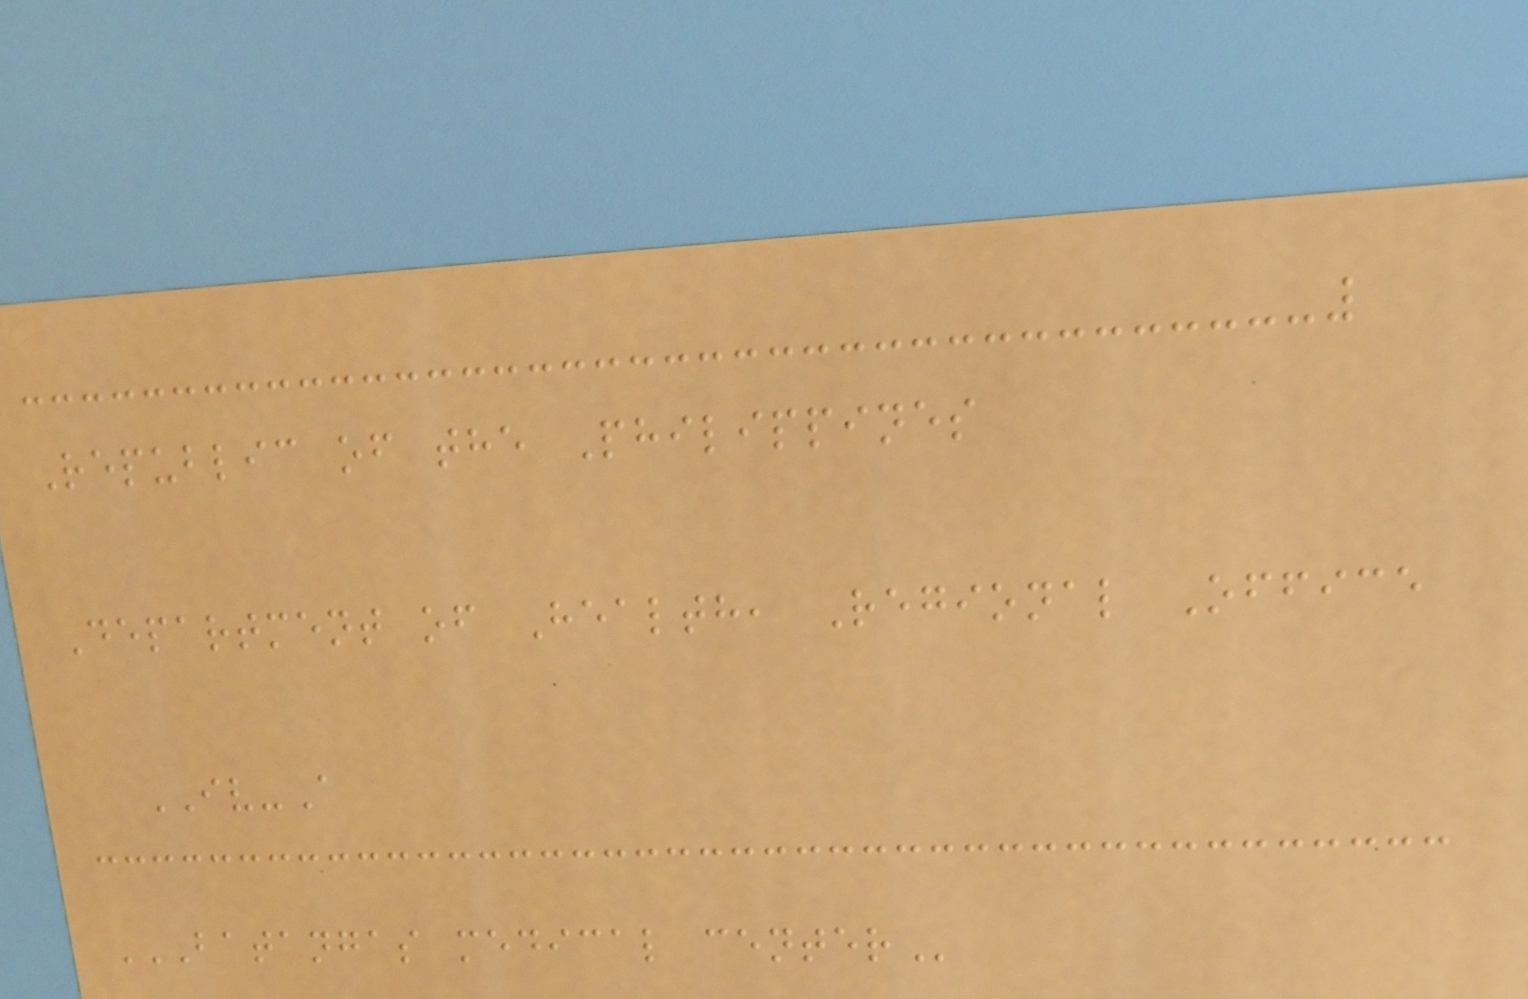Republic of the Philippines
Department of Health, Regional Office
IV-A
BATANGAS MEDICAL CENTER
